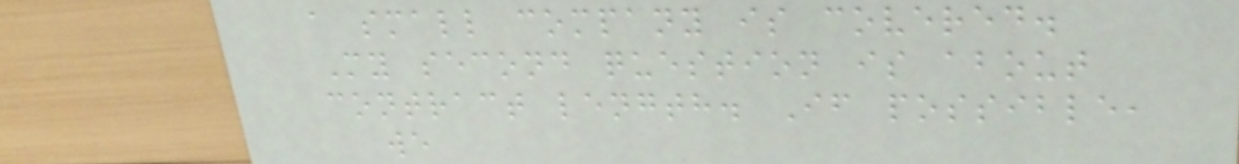a small company is covered.
My second question is about
contract length. If possible,
we
